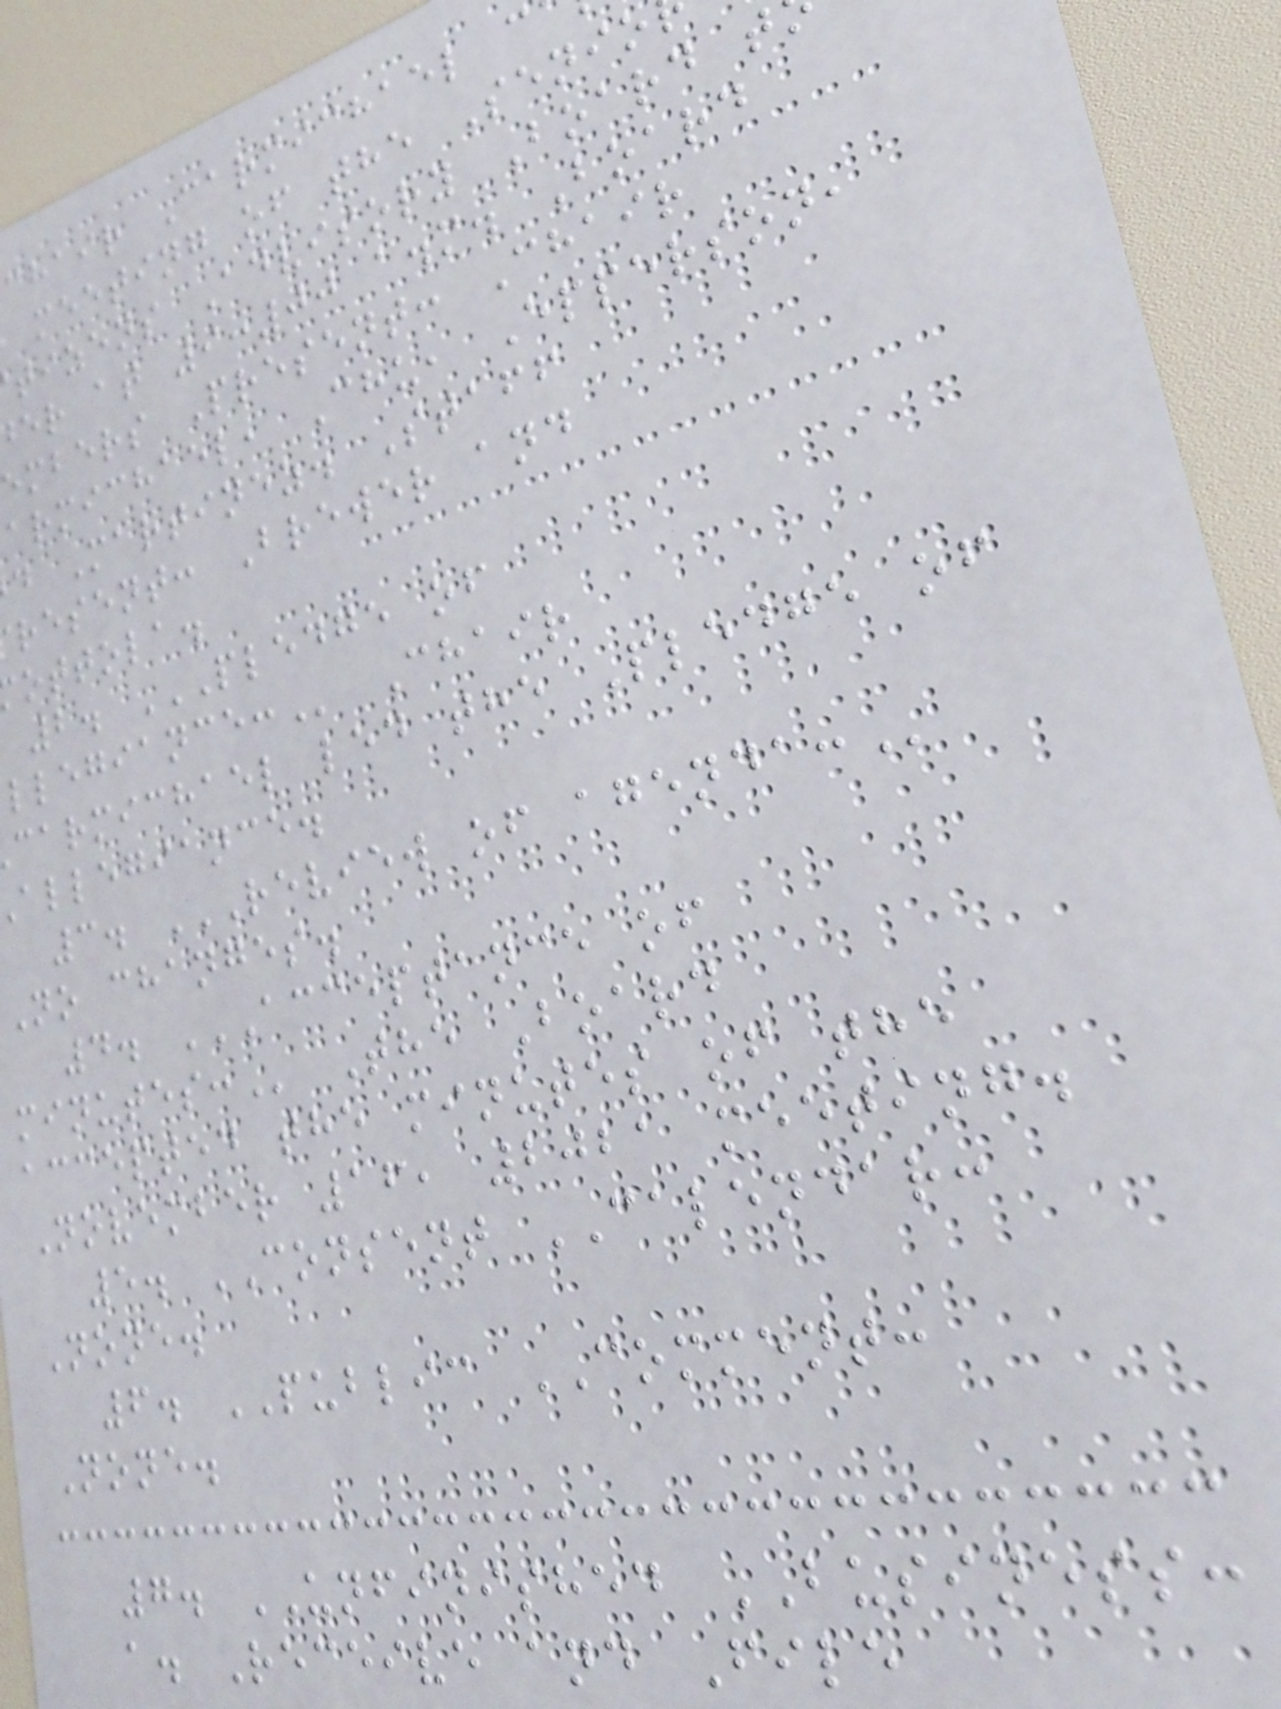chair Carmichael c
meeting of the Senio
tizens Advisory Board t
er at 9:00 a.m. Board
embers Present: Chair
armichael, Chu, Epperson,
d Martinez. Staff
resent: Brewer and
ottola.
2. PLEDGE OF
Chair
carmichael led the Pledge of
allegiance.
3. REVIEW OF AGENDA:
No changes.
4. ACCEPTANCE OF
The Board
accepted the minutes of the
November 16, 2021 meeting.
5. CONSENT CALENDAR:
None.
6. PUBLIC COMMENT:
None.
7. UNFINISHED BUSINESS:
a. Receive and File
